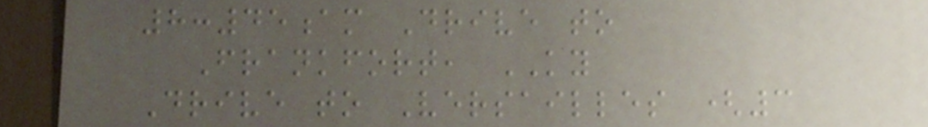8:45am Drive to
Frankfort, KY
Drive to Versailles (3
